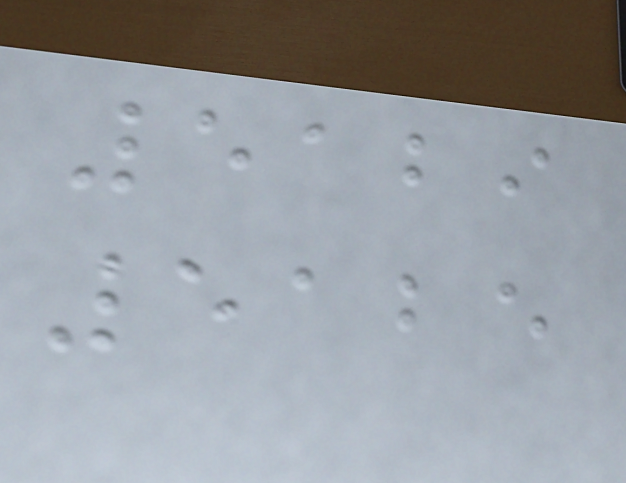5129
5125
